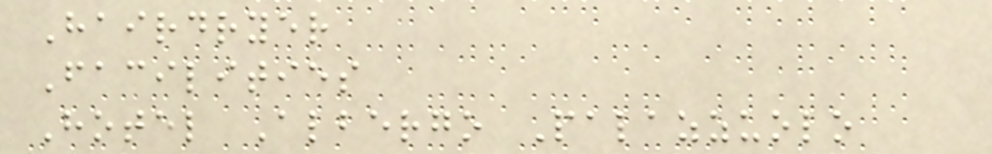Hairdryer
Facilities
Hotel Albergo Palazzuolo
